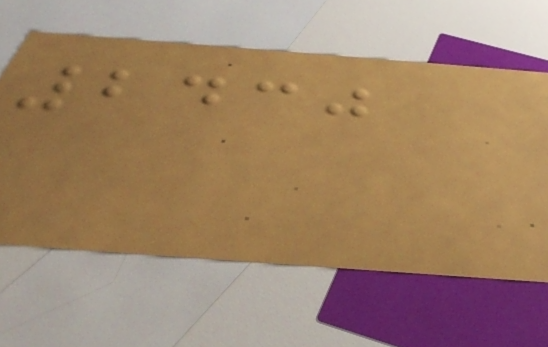2430
